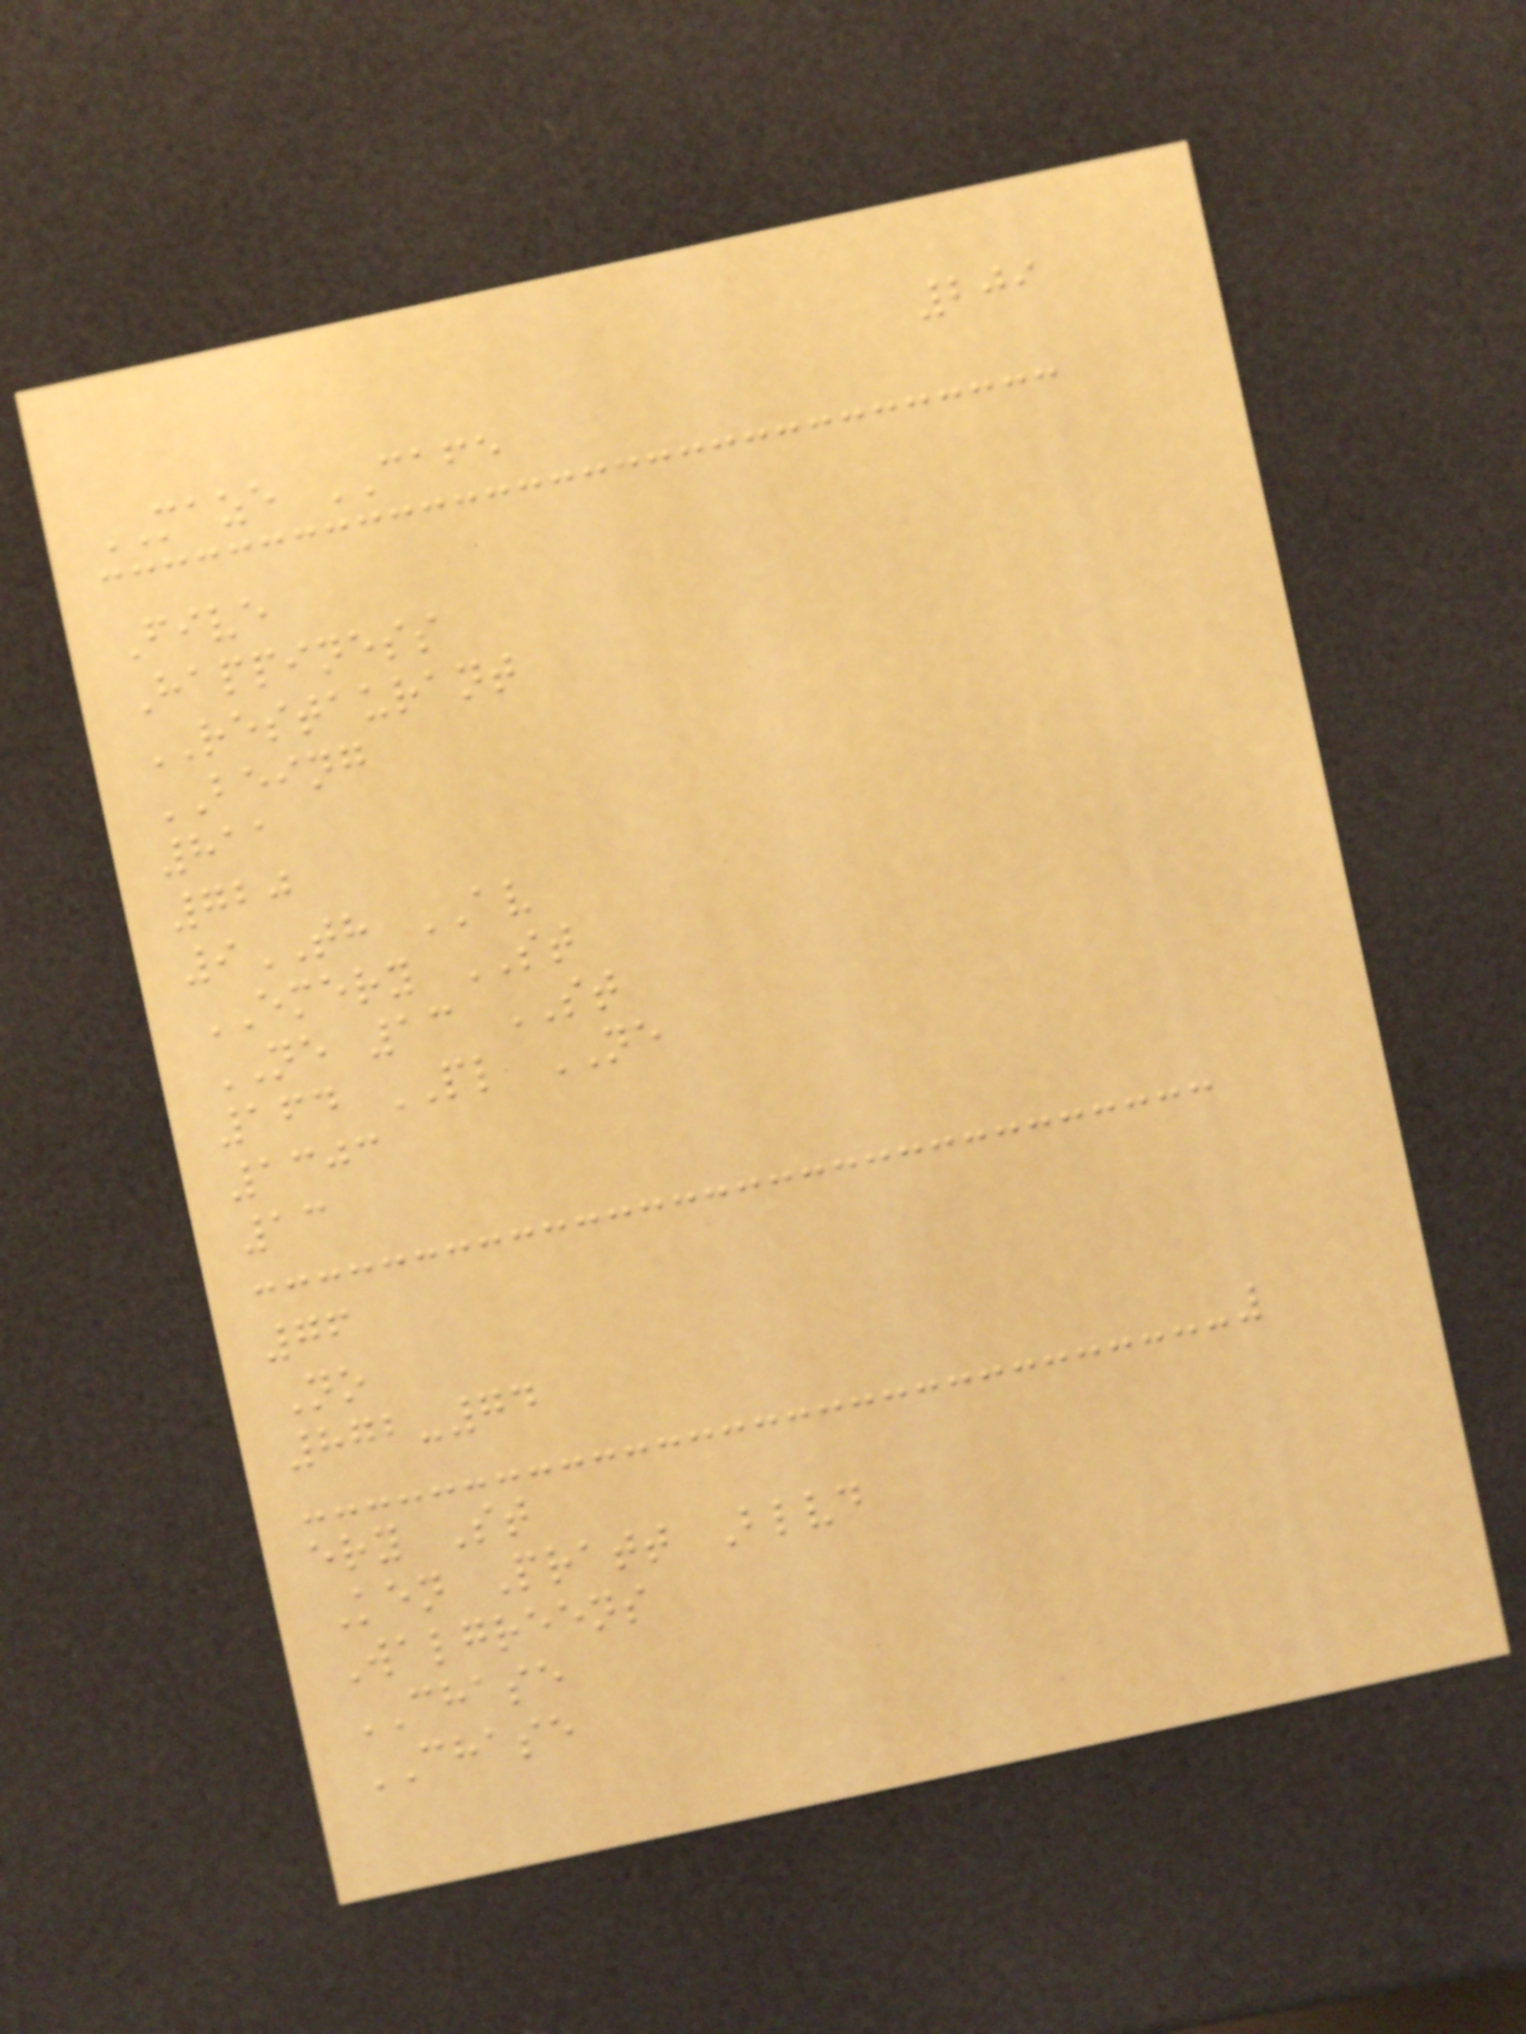209
MAZE CAFE
Five
Happiness
RESTAURANT
BEING
811
720
9TH AV
EMERY ST
NE 13 ST
164 PL NE
1303
13
76
No
872-74
ery St
Ken Pratt Blvd
Walgreens
CHASE
CHASE
